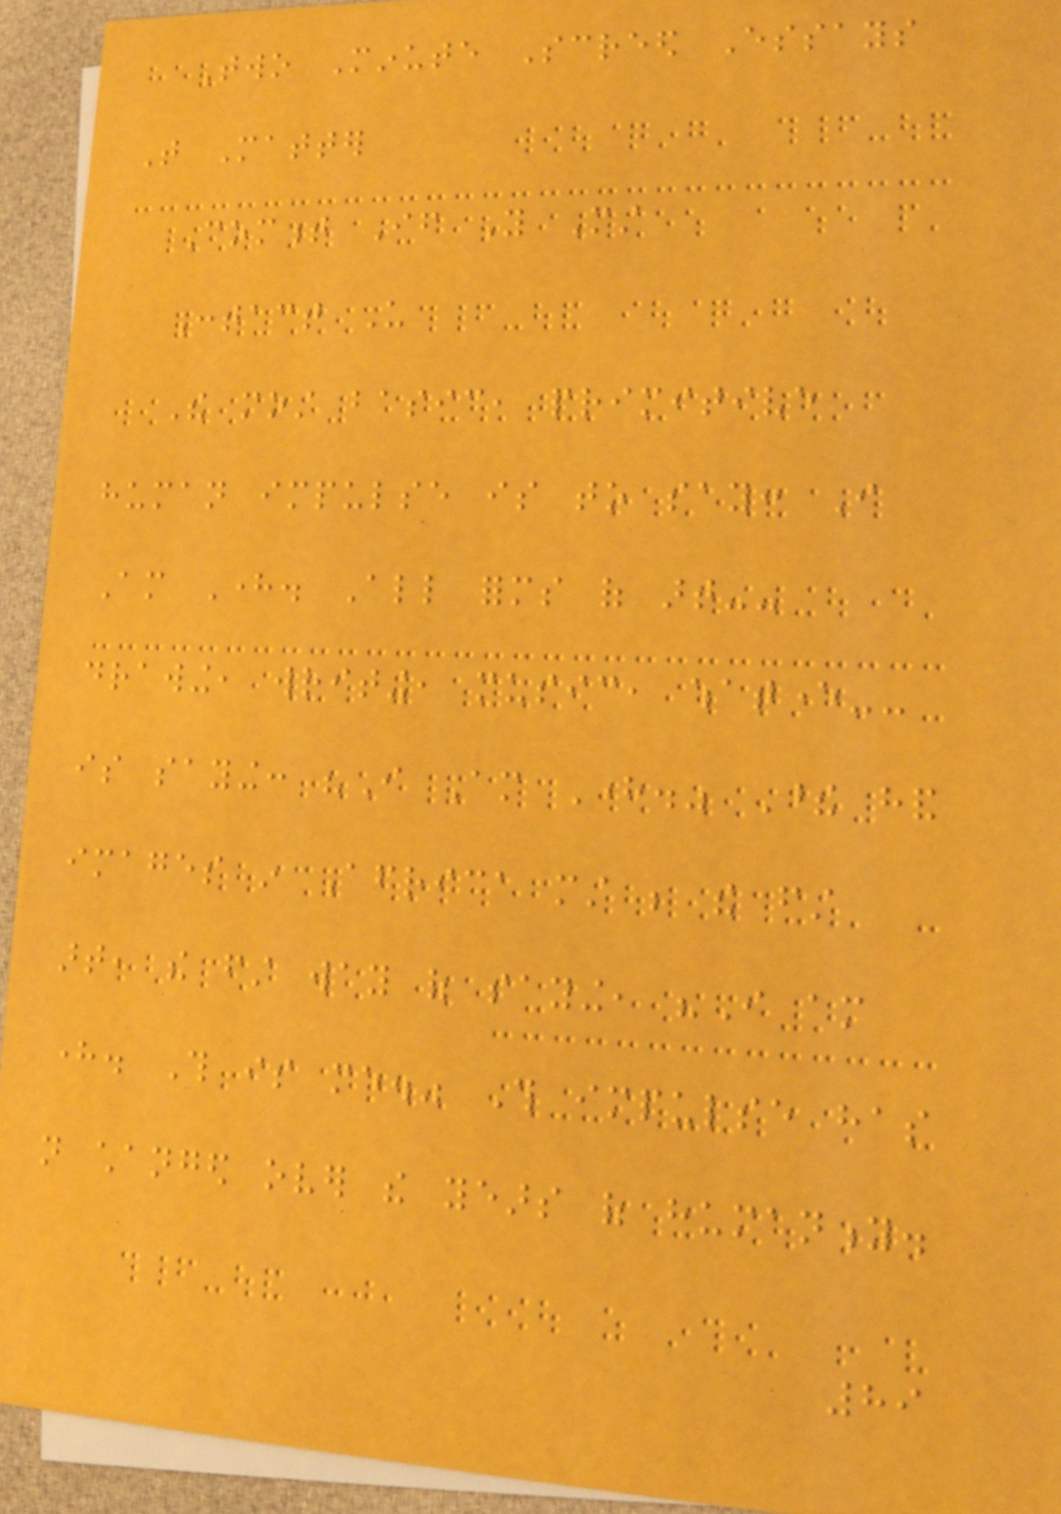Two Minute Screed Essays
That Matter
Comment If You Must
Contact Us
The most basic, primitive
human impulse is to say: I
Am Here. All forms of art--
drawing, writing, music, whatever--
is saying: "I Am Here." These hand
images in Africa must be the first
art, the first way of saying, "I am
here. This is me." This impulse has
not changed over the years of humanity.
89
